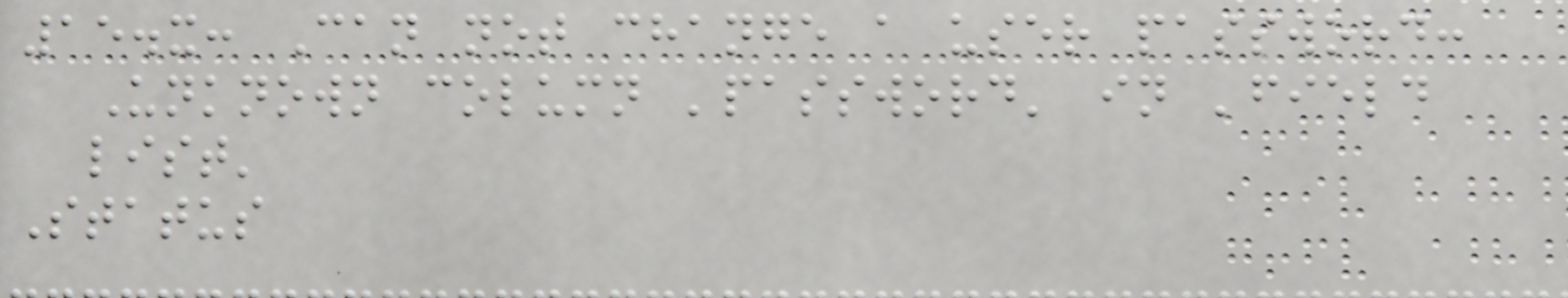15.x: Can not change a user password:
Unknown column 'password' in 'field
list'
Status
